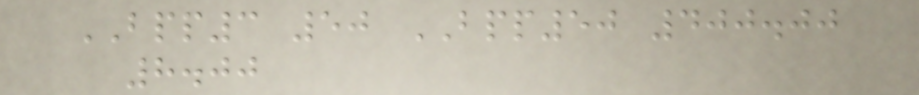BPP3 50 BPP50 400.00
8.00
